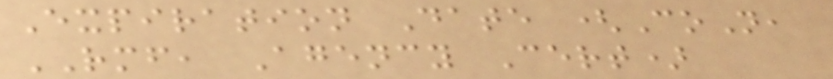Expiration Date (CoN,
RMF, Agency Cert)
